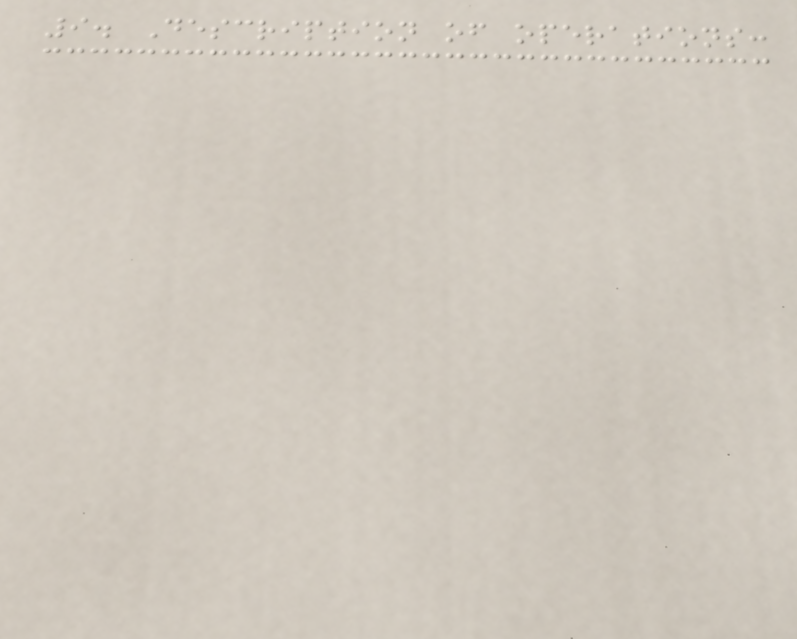9. Description of operations:
